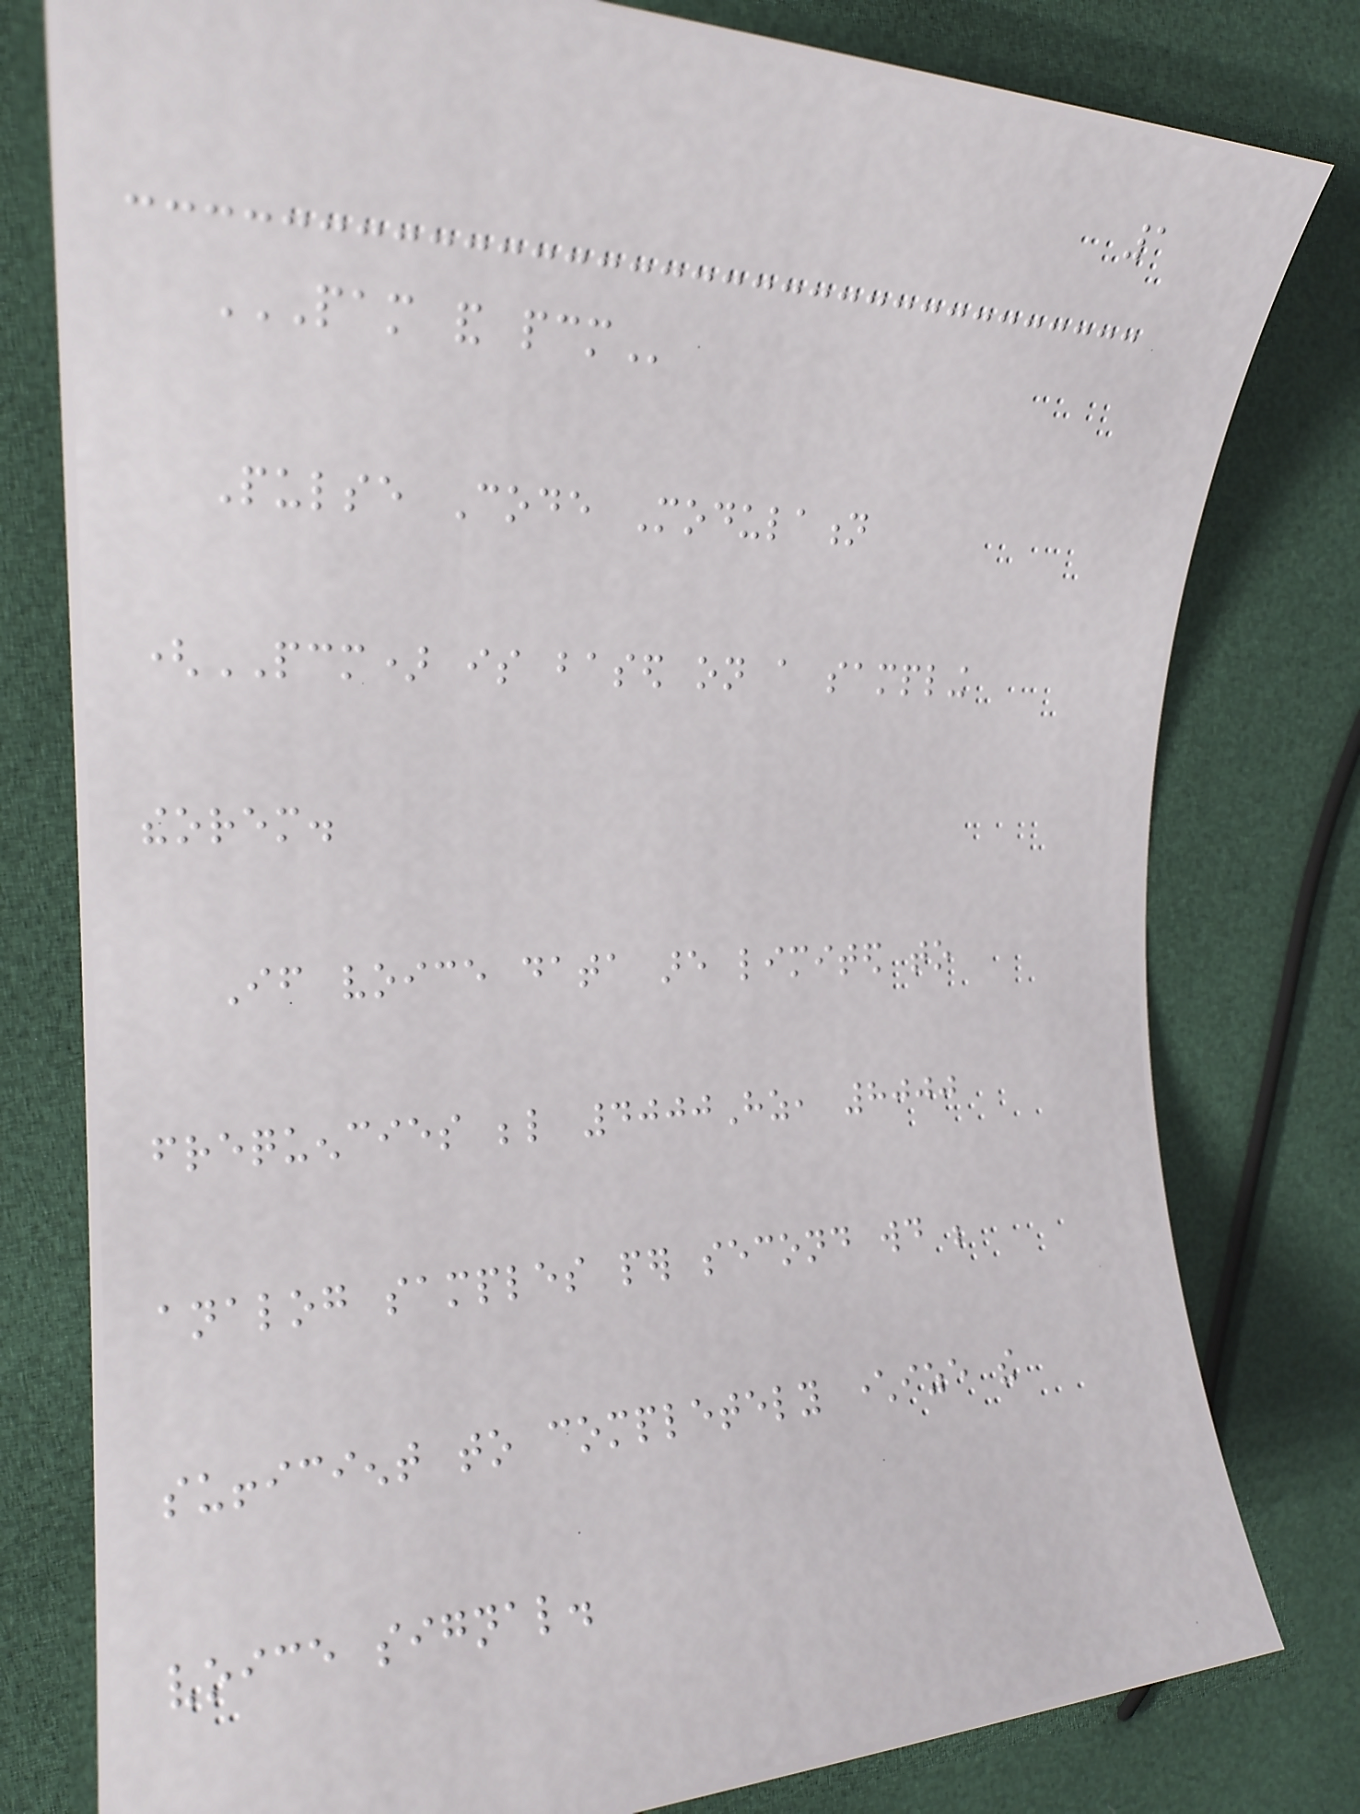1
PAM AND PCM
Pulse Code Modulation
(PCM) is based on a sampling
theorem.
If voice data are limited to
frequencies below 4000Hz, 8000
analog samples per second would be
sufficient to completely characterize the
voice signal.
